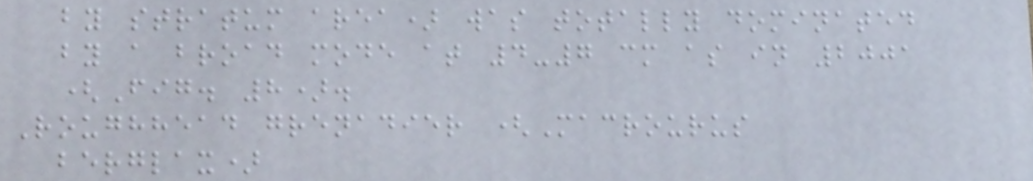by stratum area) was totally dominated
by a broad mode at 4-7 cm as in 2001
(Fig. 8).
Roughhead grenadier (Macrourus
berglax)
